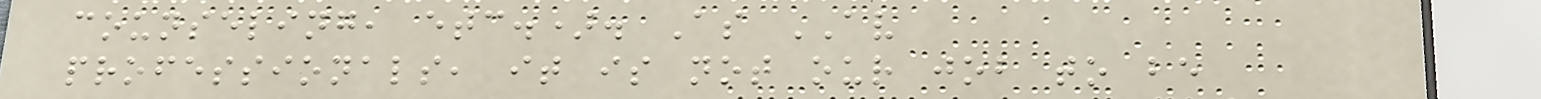counseling, etc.). As AV
professionals, it is not our job to be
